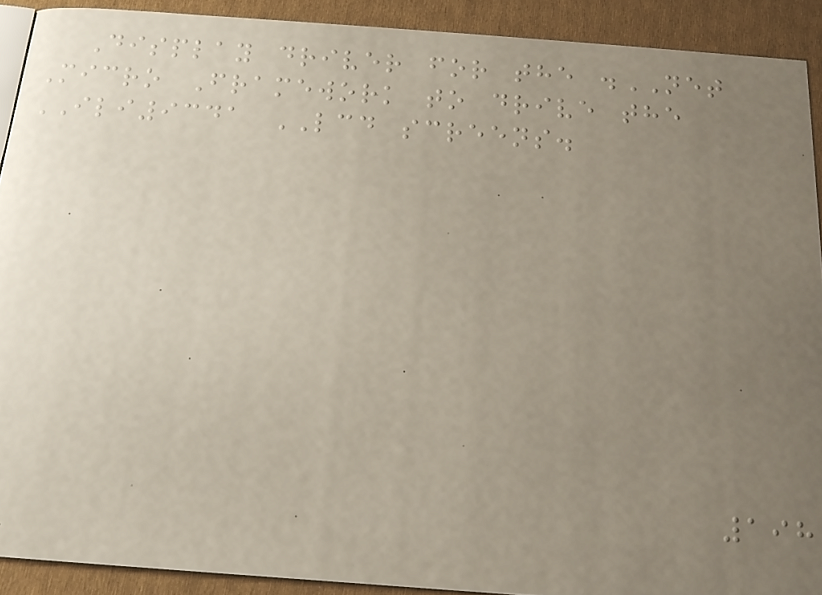Display driver for the .NET
Micro Framework to drive the
ILI9341 LCD screens.
198
